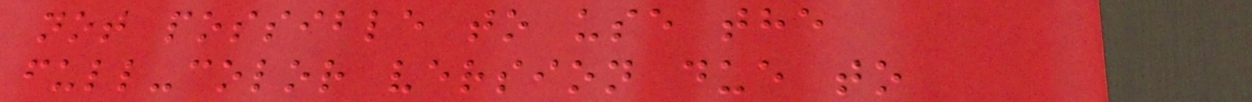not possible to use the
full-color version due to
